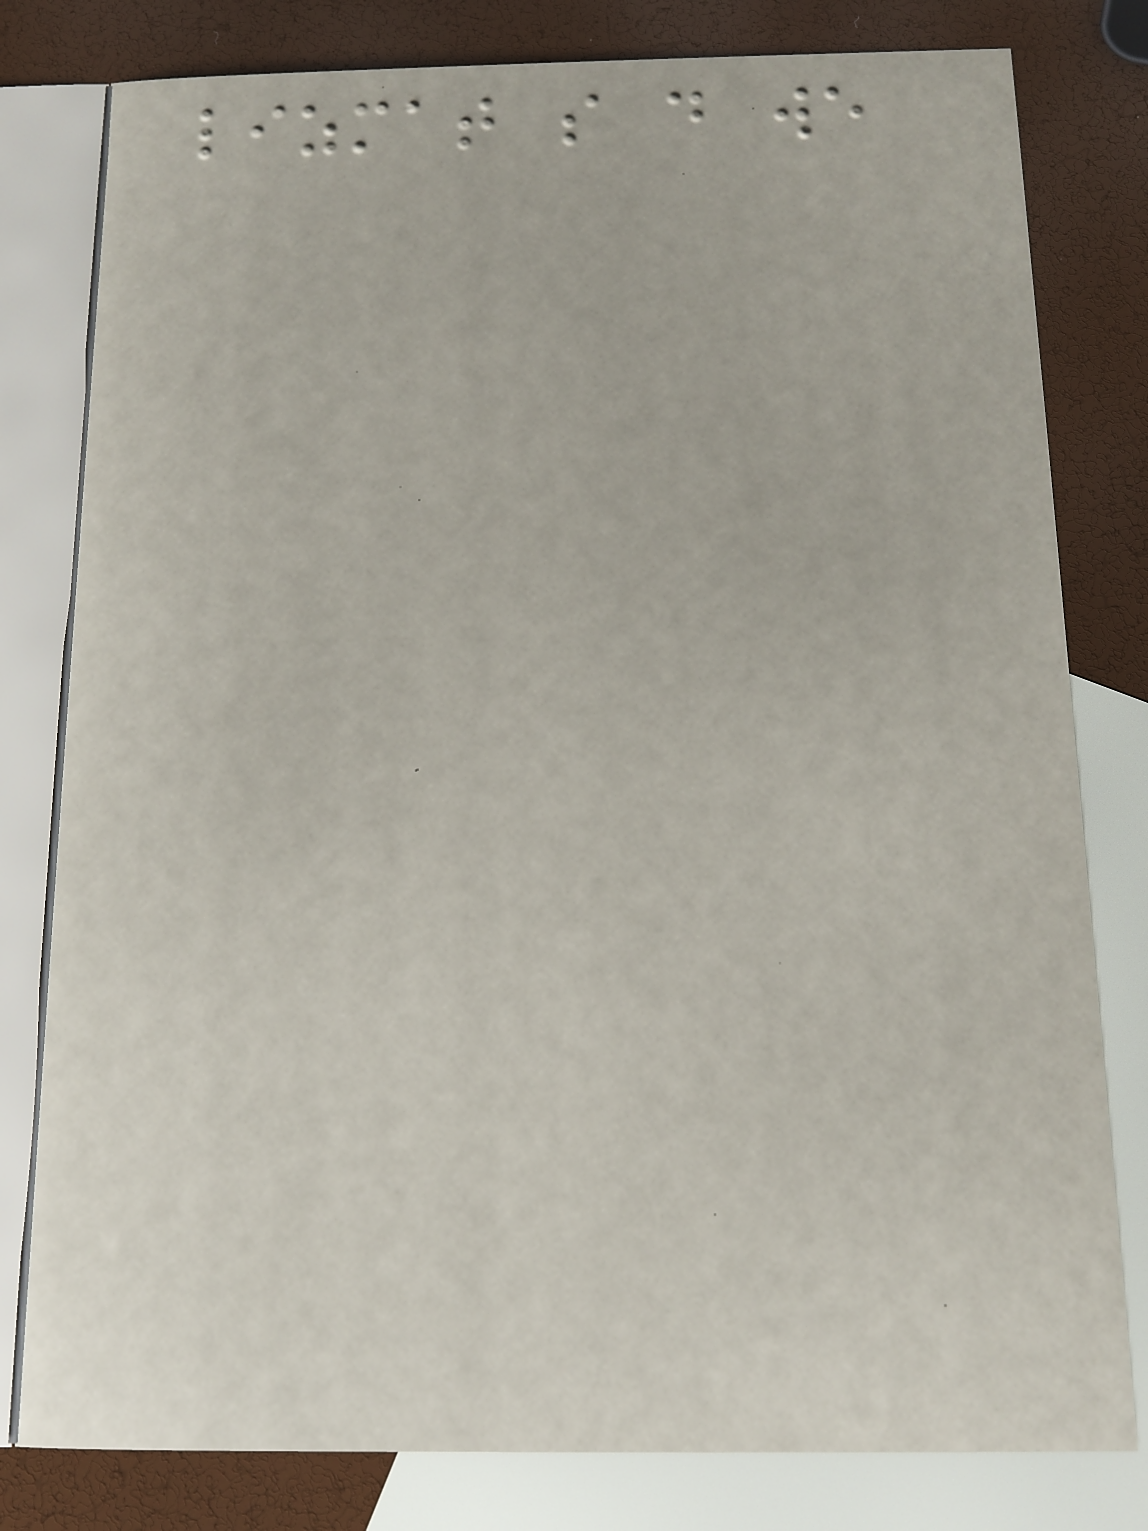lizmat so do we
